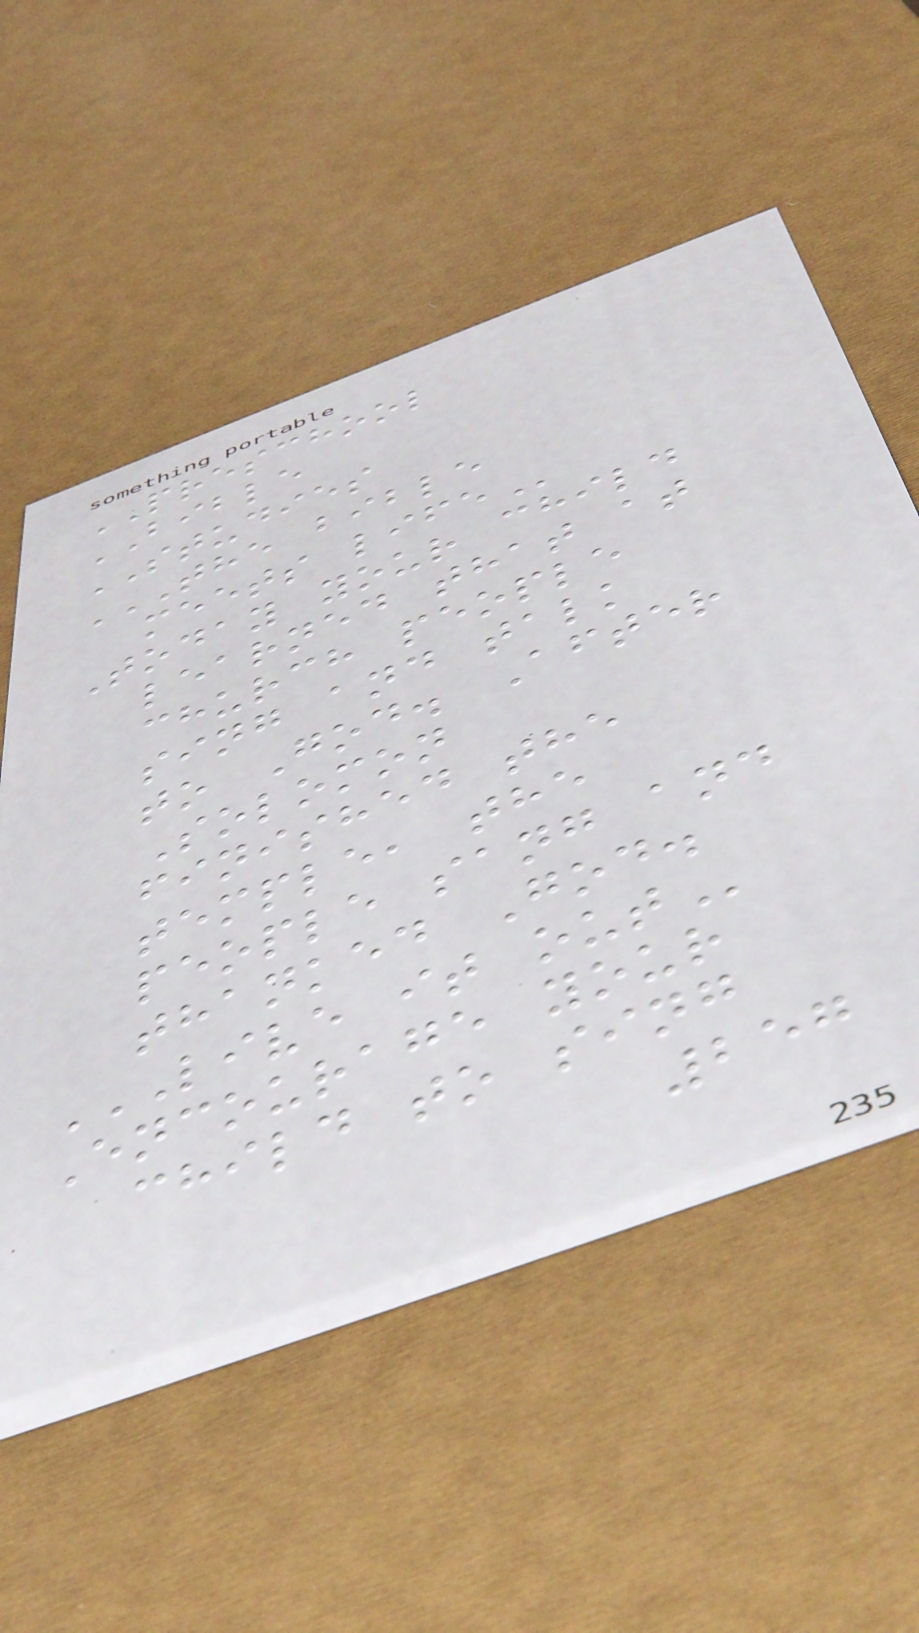PRESCHOOL
BIBLE
STUDIES
THE BIBLE
MEETS LIFE
Today your child
learned that at
church people
sing and talk
to God. After
Solomon
finished the
temple, the
people sang and
thanked God.
LIVE IT OUT
Encourage your
child to sing
257
